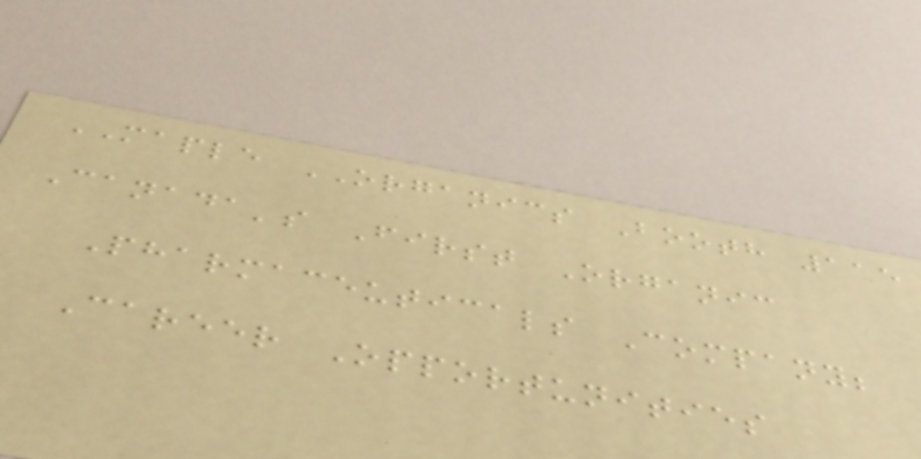MAPLE ORGANICS Booth 115
Canada's First Organic
Pharmaceuticals Company;
Career Opportunities
